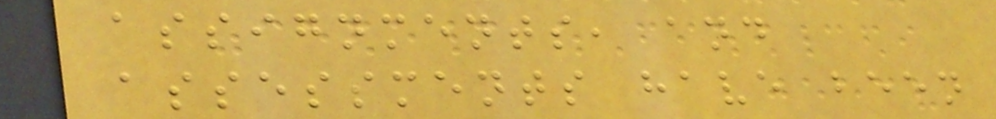assignments, and
assessments have been
